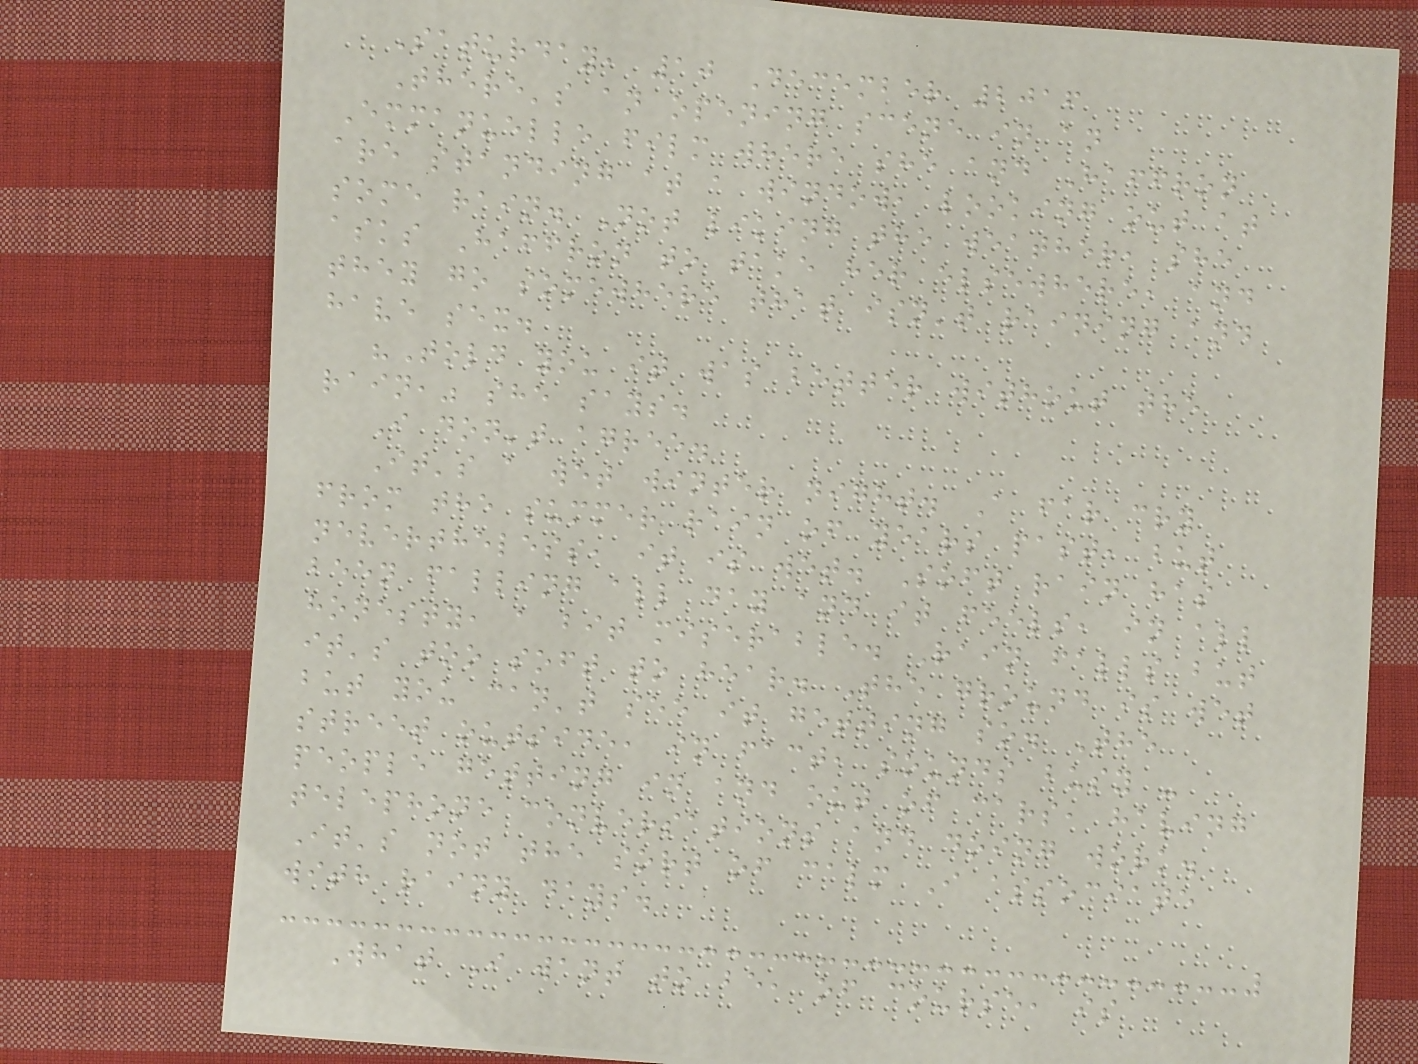Saturday, 10 December 2016
There's an opening scene in an
Emmanuelle film where she and Haffron
are standing at a window, looking out at
some rain. Not liking the weather, she
asks Haffron to take her elsewhere, and
they go somewhere that isn't raining and
have sex.
"Told you it was better without the
rain," she says.
I don't agree.
It's a wet winter night. A far cry
from the summer rain of years past, but
nevertheless, it is wet. Soft rain has
been falling all day and it feels, in all
honesty, a bit miserable. Rain falls but
it's too soft to hear. The ground is wet
but you can't see it getting so. The
street outside, in fact, sounds busy -
people getting in and out of cars, having
telephone conversations and doing work.
It's not the sort of calm I associate
with rainy days.
What I want to be, of course, is
